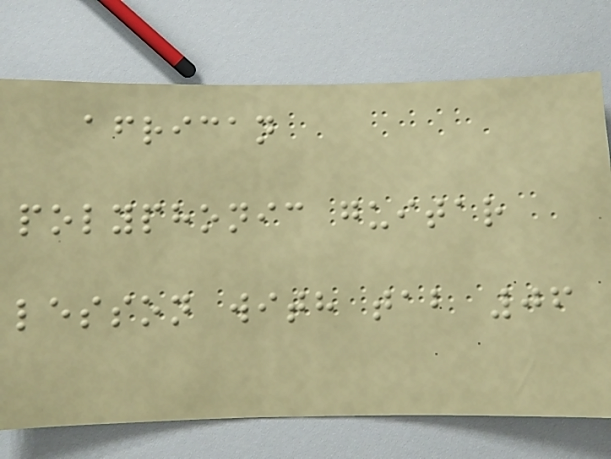african
polyphonic guitar
lesson with tab 06
